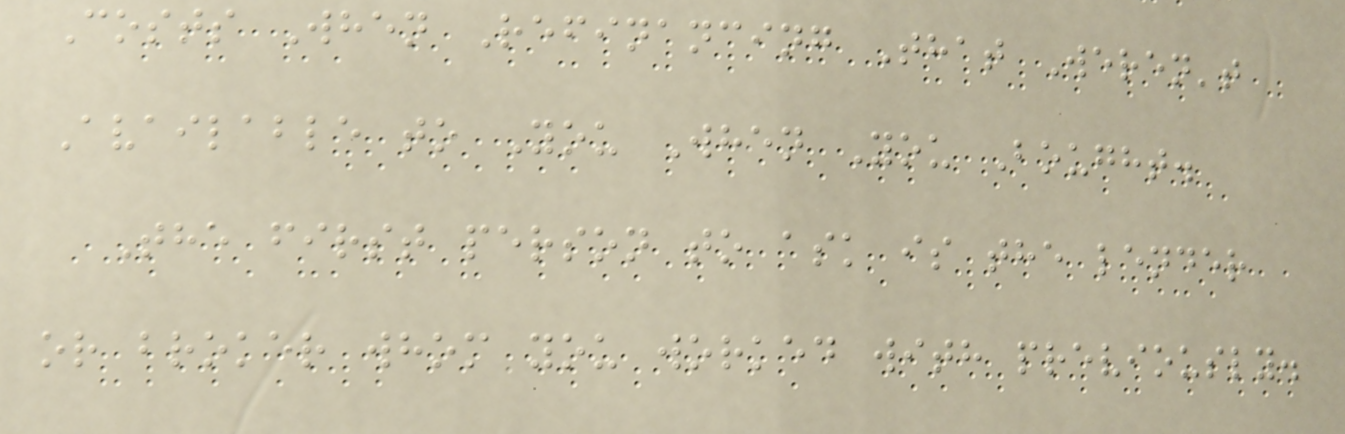Costs When Refinancing That Weren't
Available to You When You Bought.
The first person to ask is the lender
or broker whom you worked with previously.
